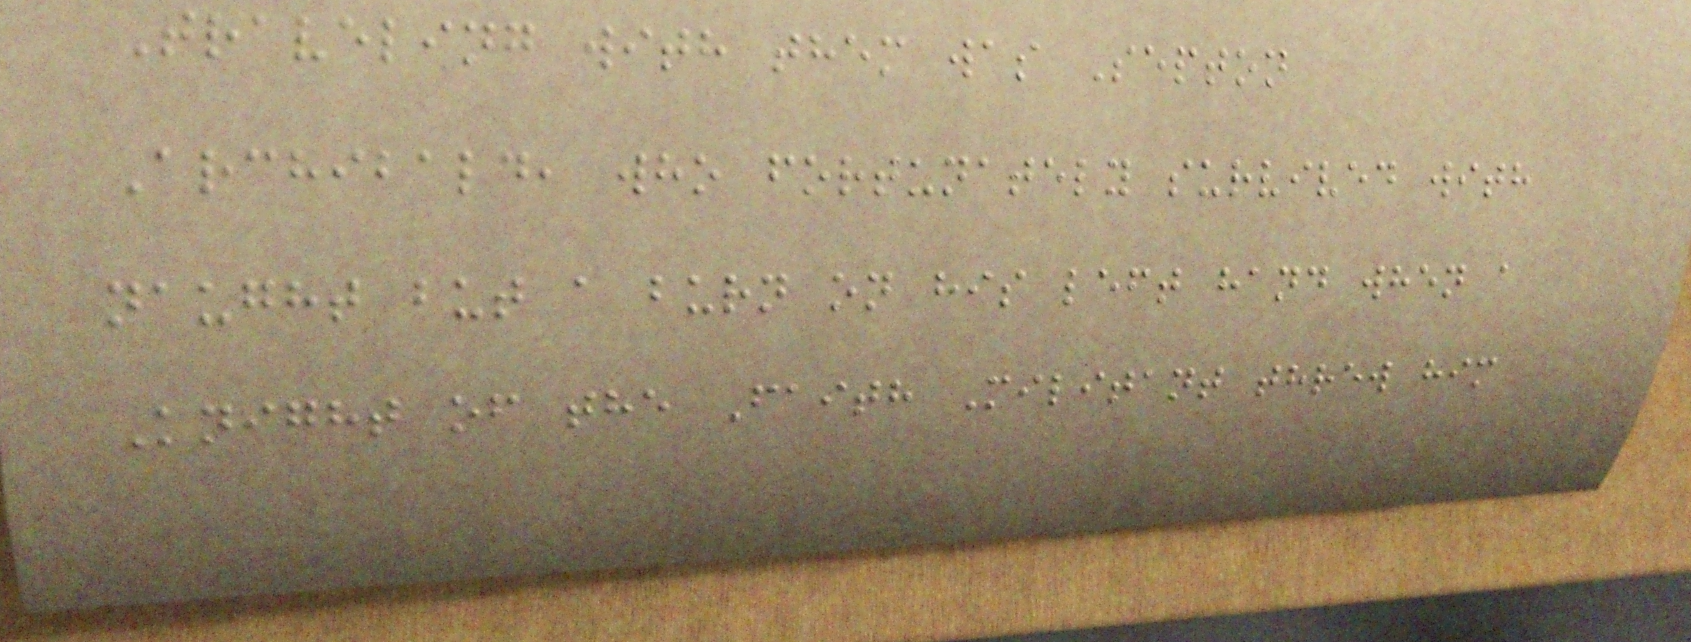Traveling with them was Septon
Archibald, who fortunately survived with
naught but a burn on his left hand when a
Knight of the Faith Militant threw him
